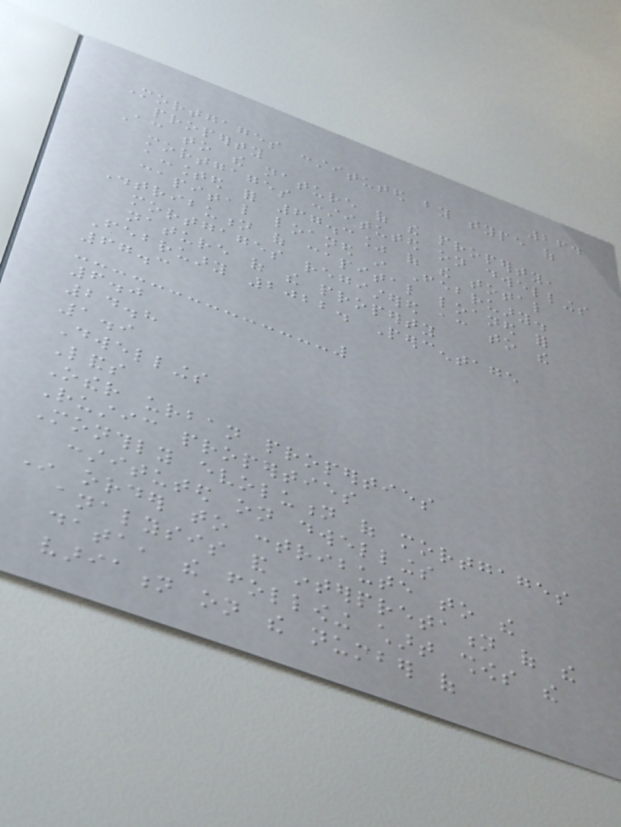264
Mortgages constituted by type of
property
According to the nature of the property,
mortgages constituted on dwellings
accounted for 67.3% of the total
capital loaned in February.
Distribution of capital loaned for
mortgages registered according to the
nature of the property
February 2022. Percentage
67.3
6.0
24.8
1.9
Dwellings
Lands
Other urban properties
Rustic properties
Monthly evolution of mortgages
constituted on dwellings
In order to contribute to the
analysis and interpretation of the
data, the following chart shows the
variation on the number of
